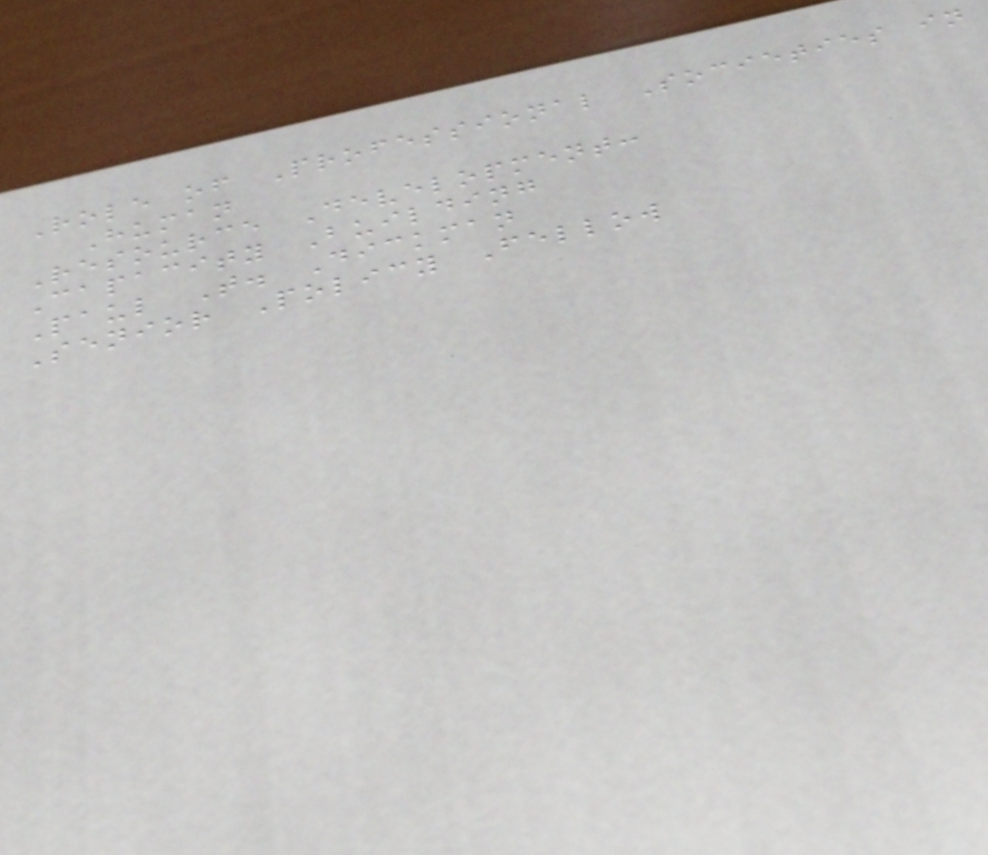Role of Professional Societies in
Human
Resource Development:
Capacity Building
Paul T. Dickman
Senior Policy Fellow
